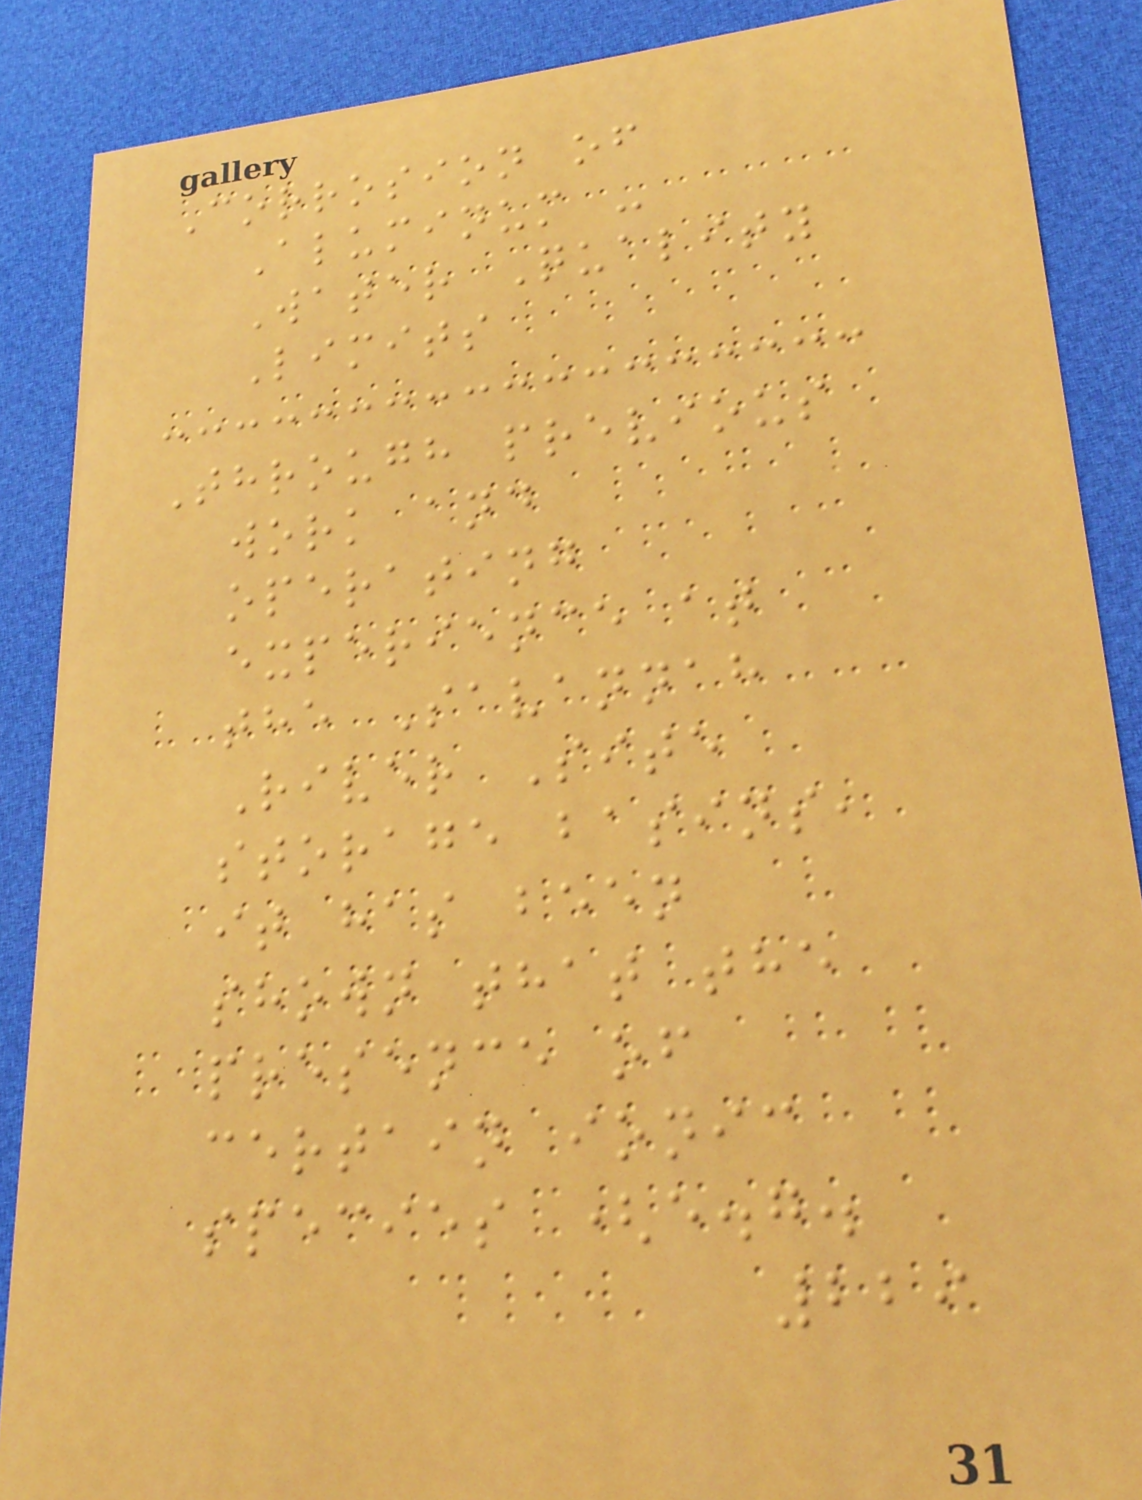Corrosion of
Aluminum -
Water Quality
Limits
Through previous
work and
operating
experience at
the Savannah
River Site
storage basins,
it has been
shown that the
presence of
certain ionic
species (e.g.
229
